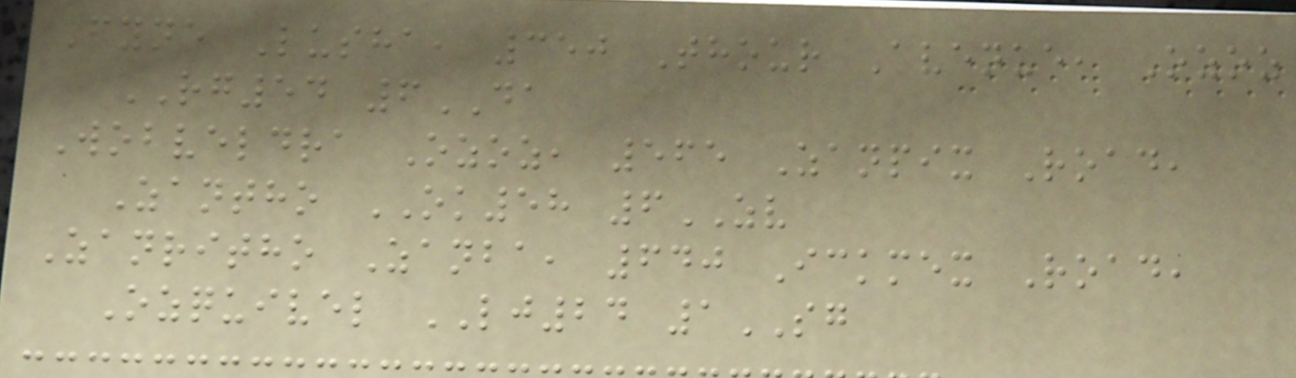Fyne Lusha, 350 Thour Avenue, Ozoz
RG54 6DA
Wobveldra Ozoz, 565 Zanpix Road,
Zantho OK58 6ZV
Zanritho Zanba, 640 Ickmex Road,
Ozquivel LJ24 1SG
